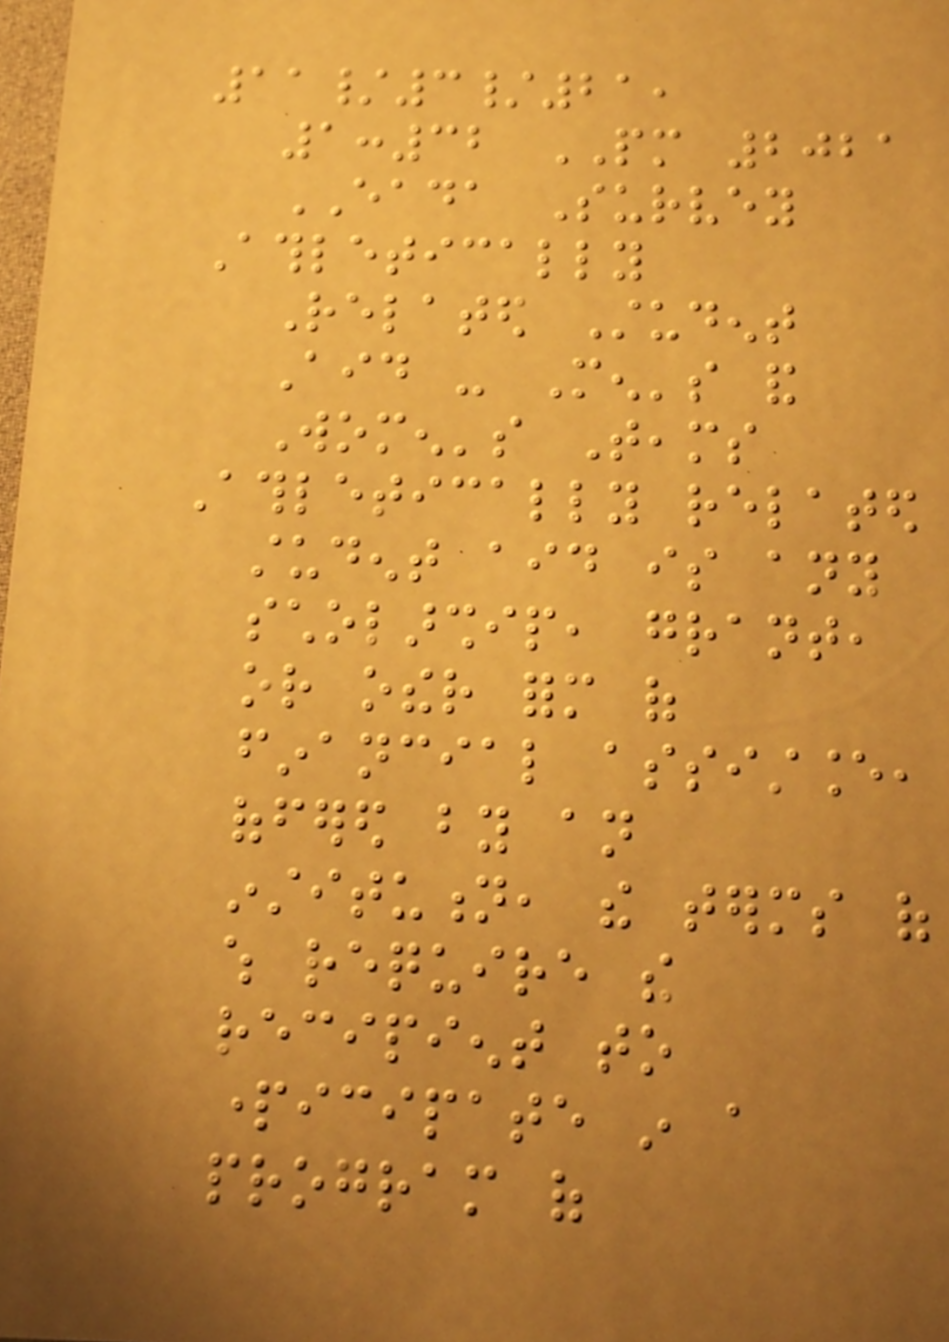11/3/21,
1:32 PM 2021
EADA Survey
Athletically
Related Student
Aid - Men's and
Women's Teams
Athletically related
student aid is any
scholarship, grant,
or other form of
financial assistance,
offered by an
institution, the terms of
which require the
recipient to
participate in a
program of
